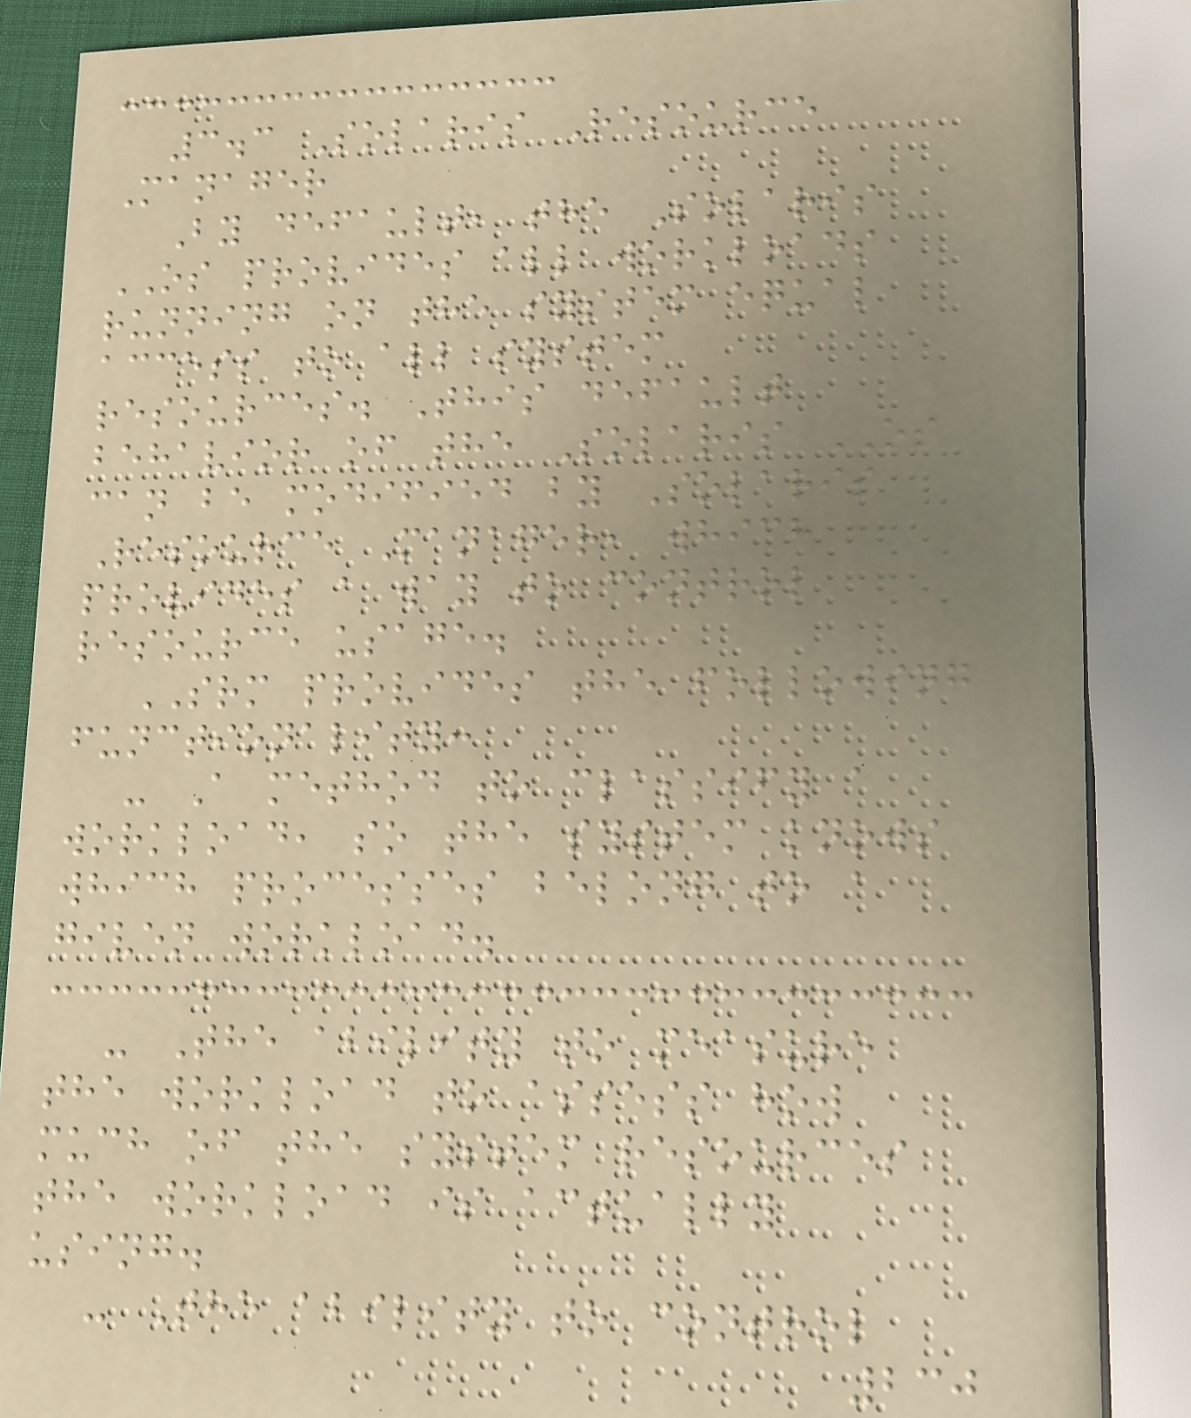3.3 Solaris Resource
Manager
By default, the Solaris
OS provides all workloads
running on the system equal
access to all system
resources. This default
behavior of the Solaris OS
can be modified by Solaris
Resource Manager, which
provides a way to control
resource usage.
SRM provides the following
functionality:
- A method to classify a
workload, so the system knows
which processes belong to a
given workload.
- The ability to measure
the workload to assess how
much of the system resources
the workload is actually
using.
- The ability to control
230
